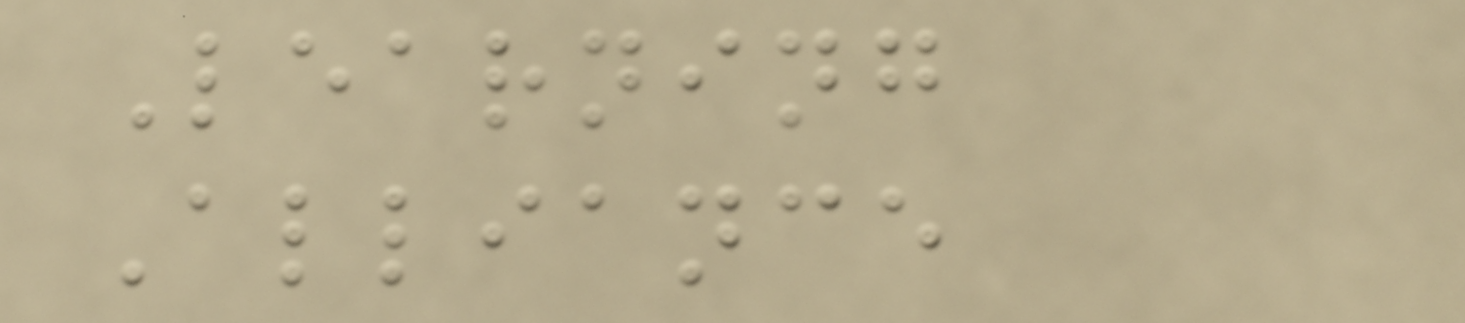Learning
Alliance
